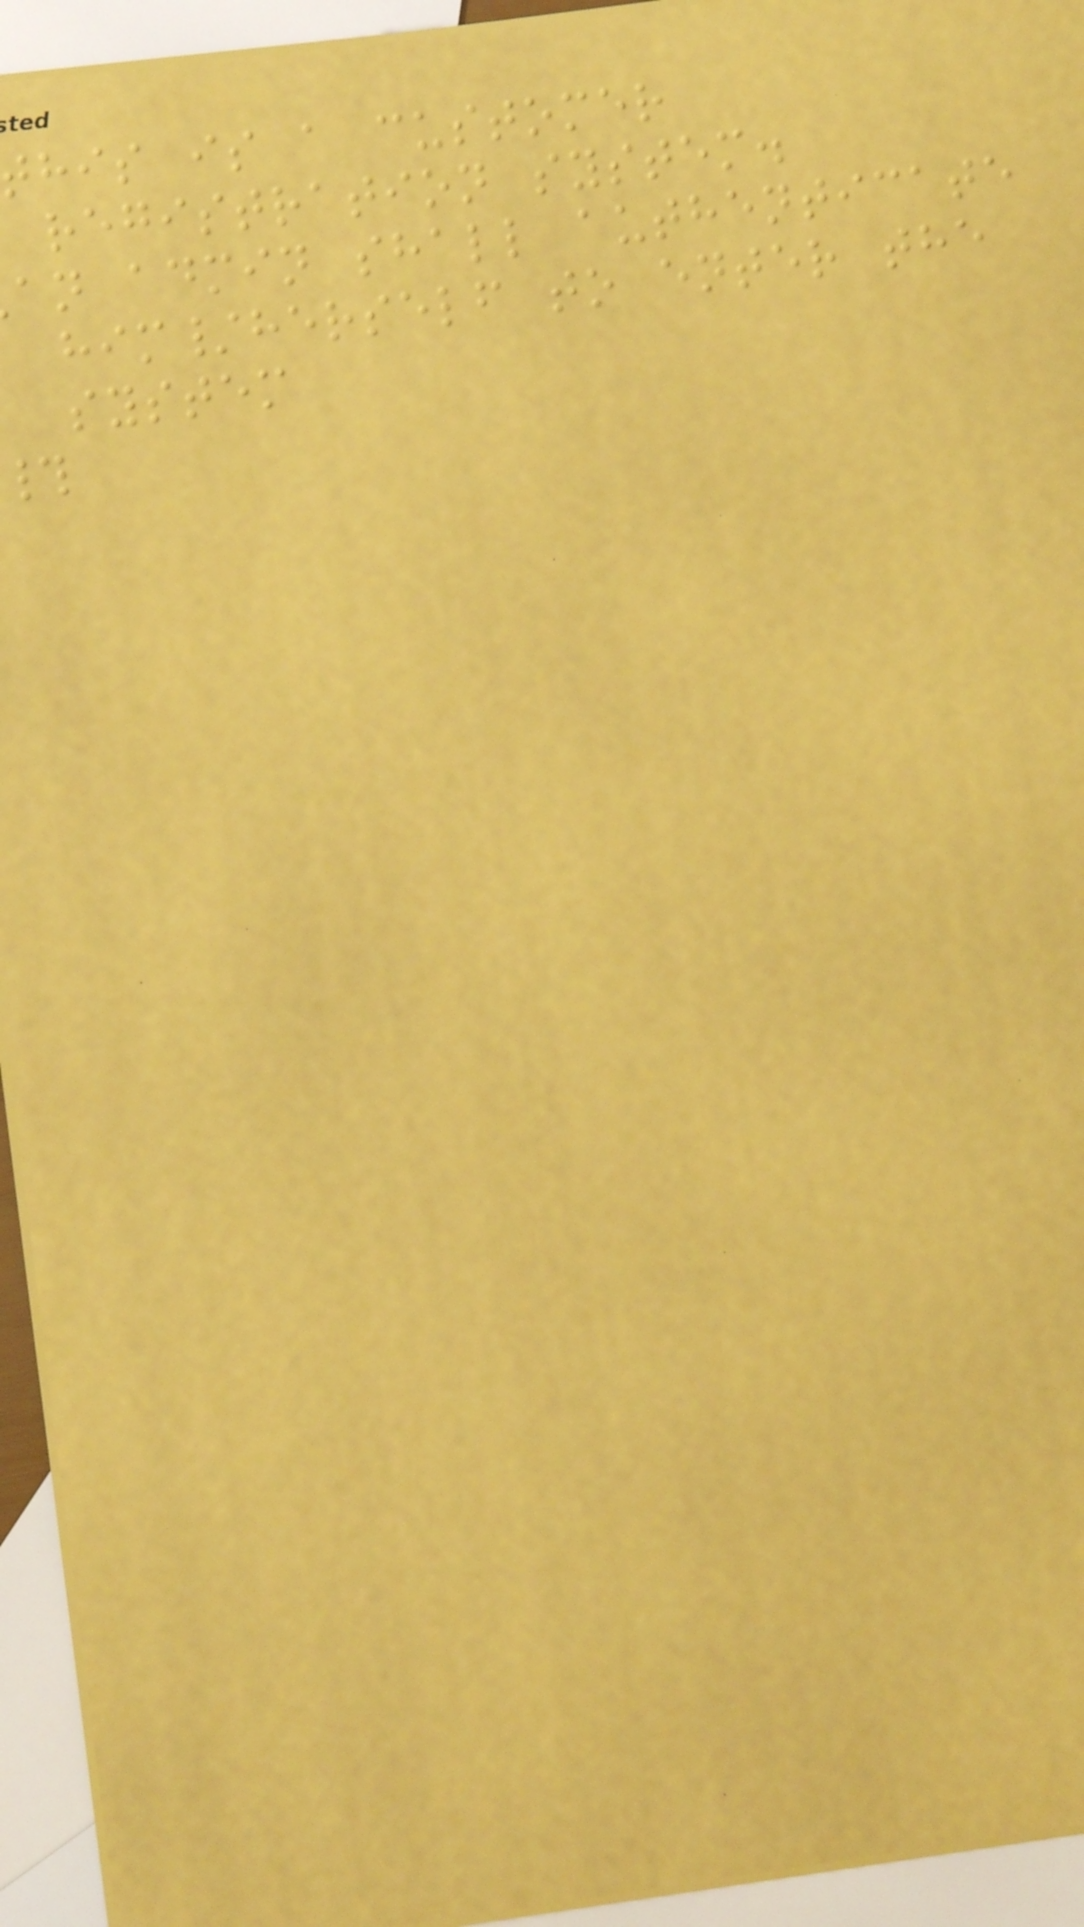his is a customer
registration system.
an admin shall authenticate
him/herself to enter the
system
